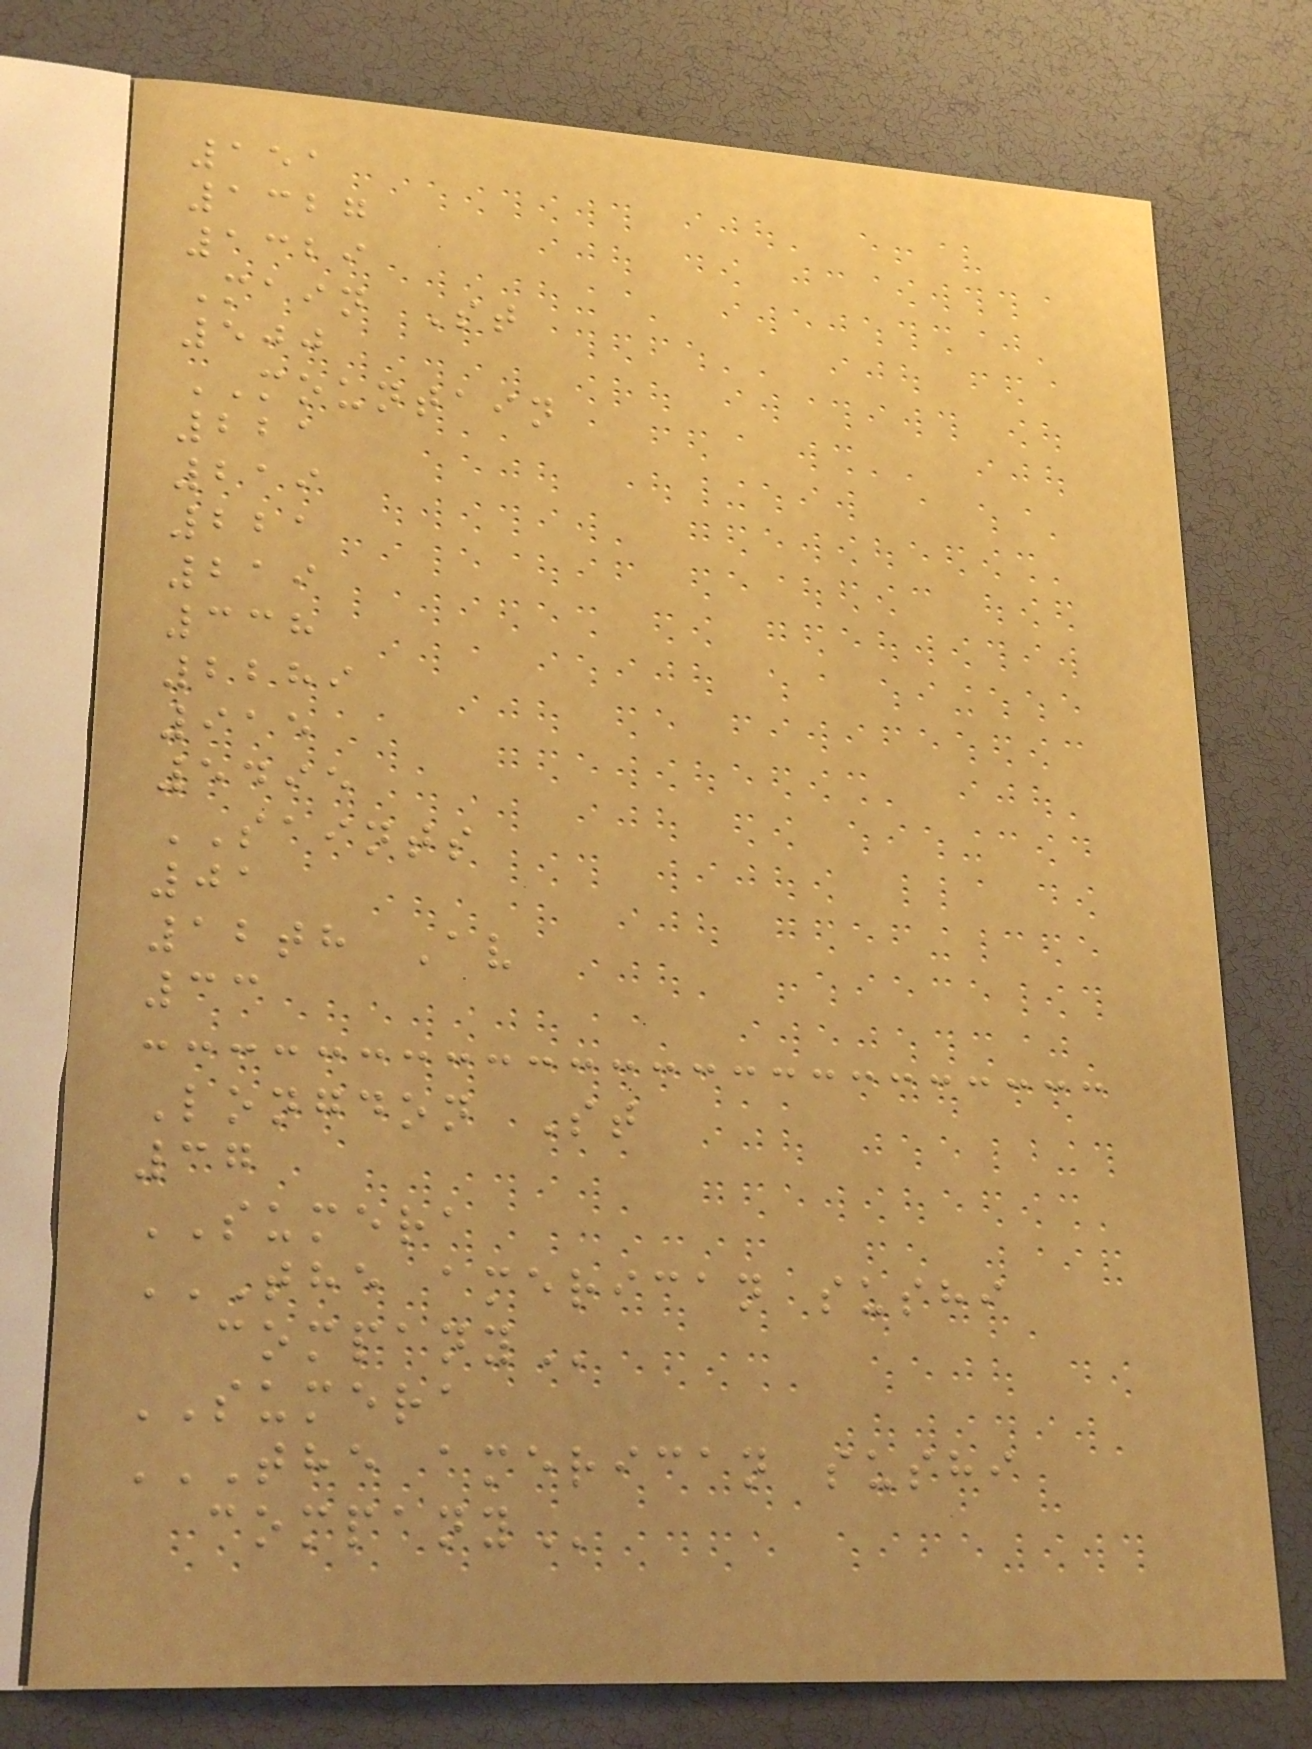151
1327
1329
Main St
500
MOUNTAIN
221
219
221
219
338
2289
915
5495
SAINTS
01
12th Av
33
Longdon St
37
SUMERA
THE AMERICAN SUSHI
COMPANY
SUMERA
THE AMERICAN SUSHI
COMPANY
